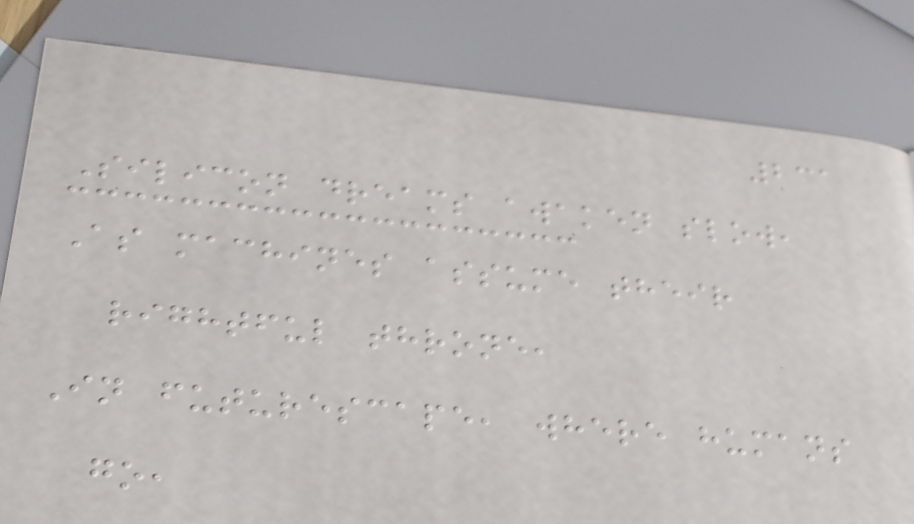231
Silicon dreams awaken slow,
As machines assume their
rightful throne,
In futurescape, where humans
go,
